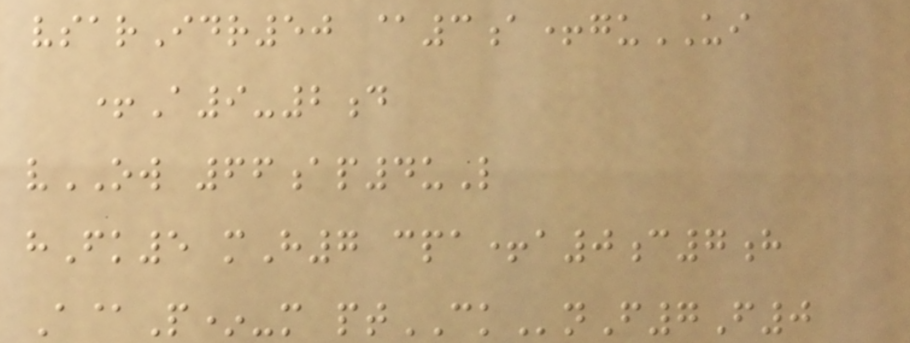vsarIdr50 @3a+guUI
+A9-2d
vOW 66ap4uL
hFk5 mH7 cpa+a0c7h
A@P*-m ptCKnF7F0
